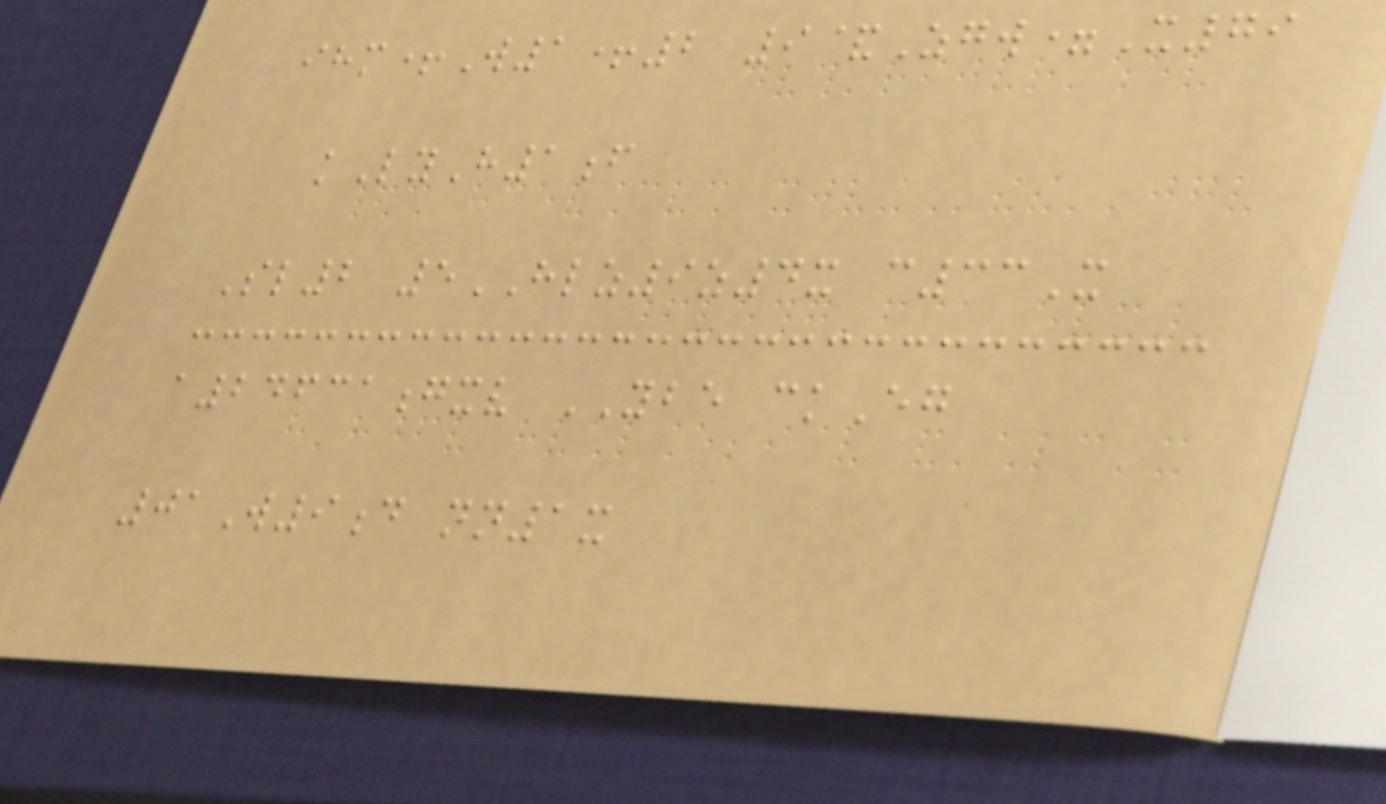ihm+W1+2 9&Zgw=X79
kLyH1f
Sl2 5HLZ9z4x c33X
a24631gxv YBE ckEg
01W9d nn1x
